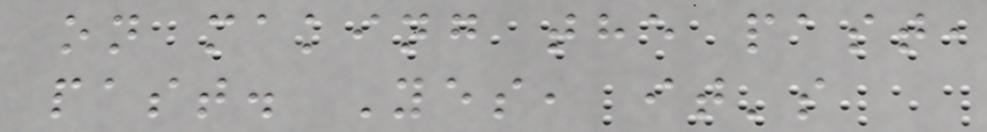on making the past,
past. Yes, it's
